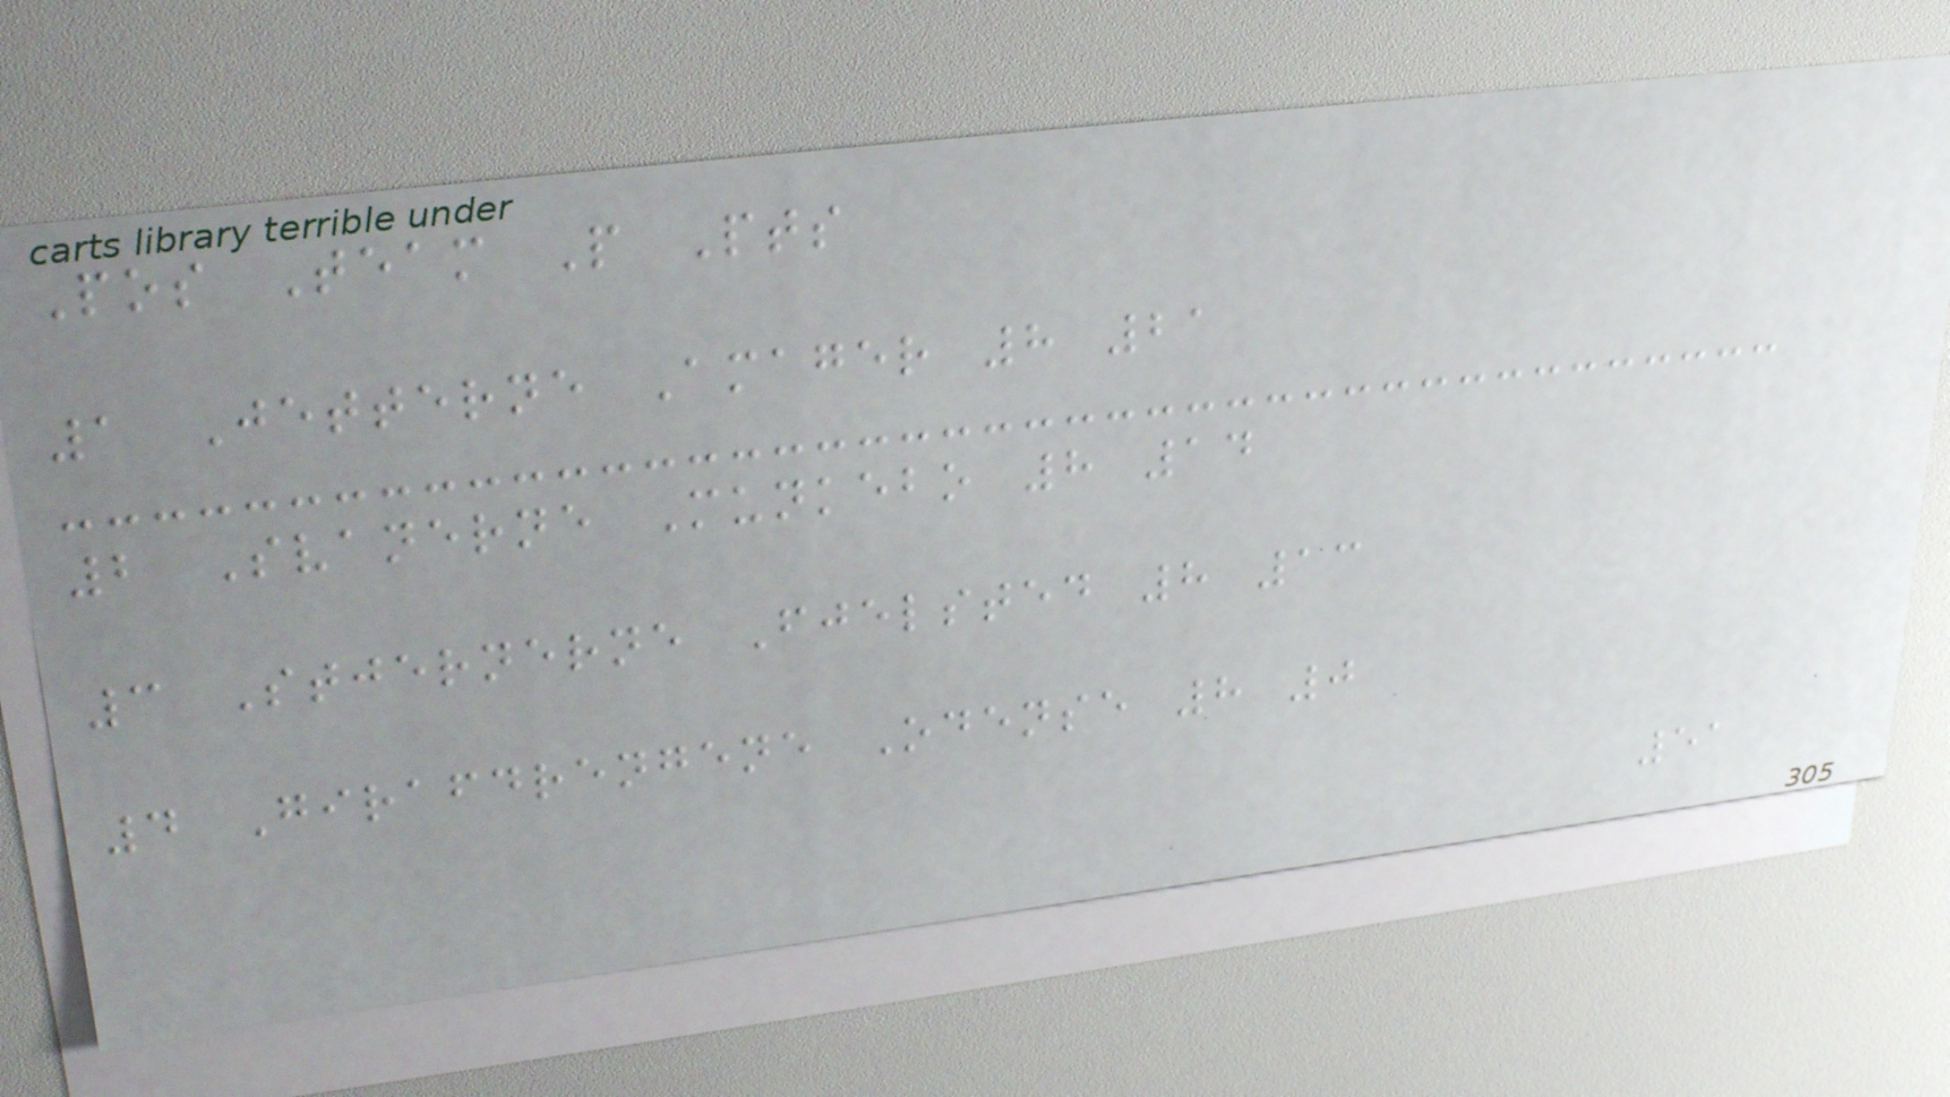Pos Team P Pts
1 Jetterne Amager 8 21
2 Svanerne Munkebo 8 14
3 Stjernerne Fjelsted 8 13
4 Girafdrengene Odense 8 0
51
